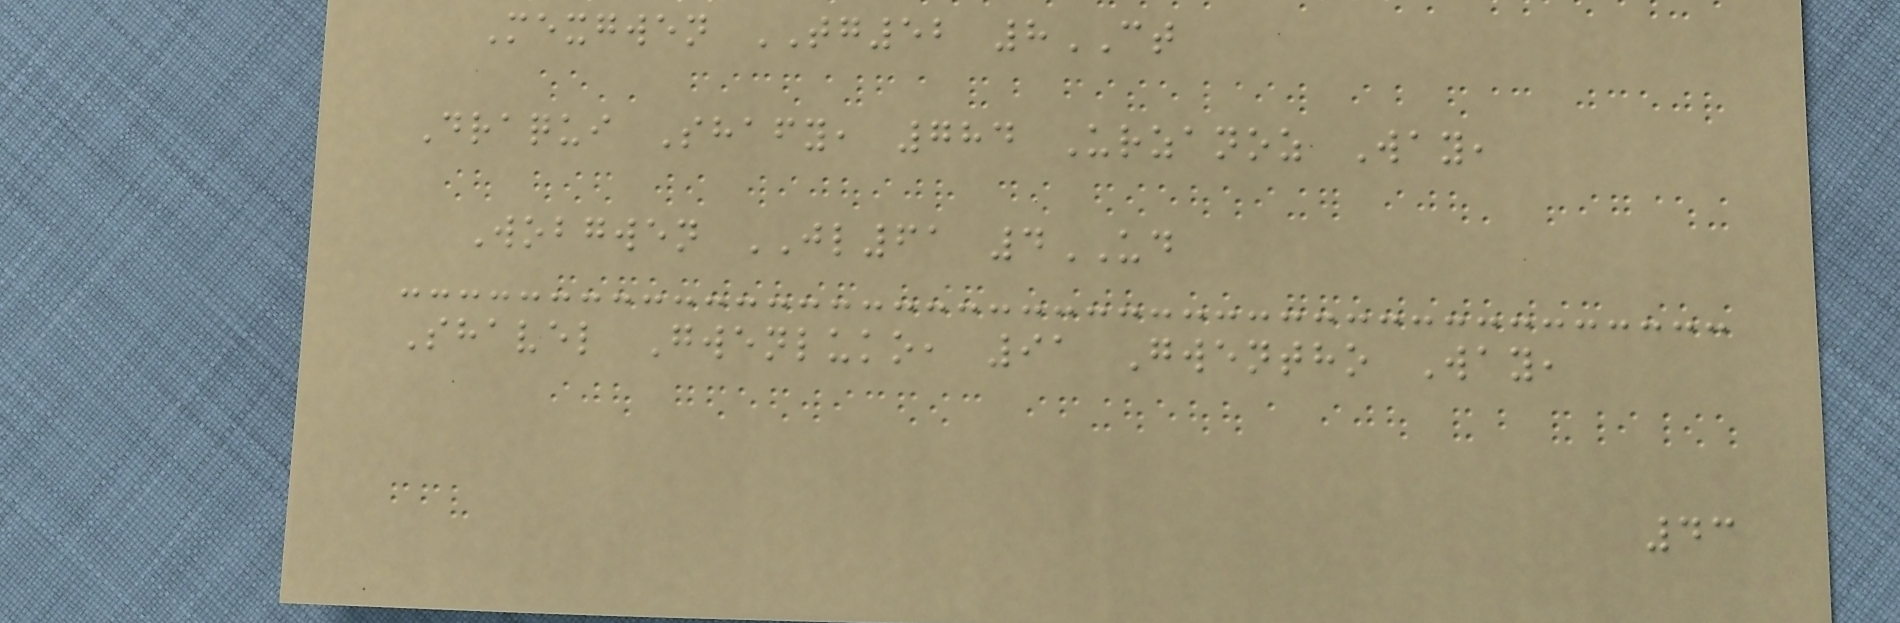Mexgwen TG52 8CT
Draqui Shafy, 784 Urzanoz Way,
Wobgwen JL61 4UD
Shavel Gwenluko, 91 Gwentho Way,
43
